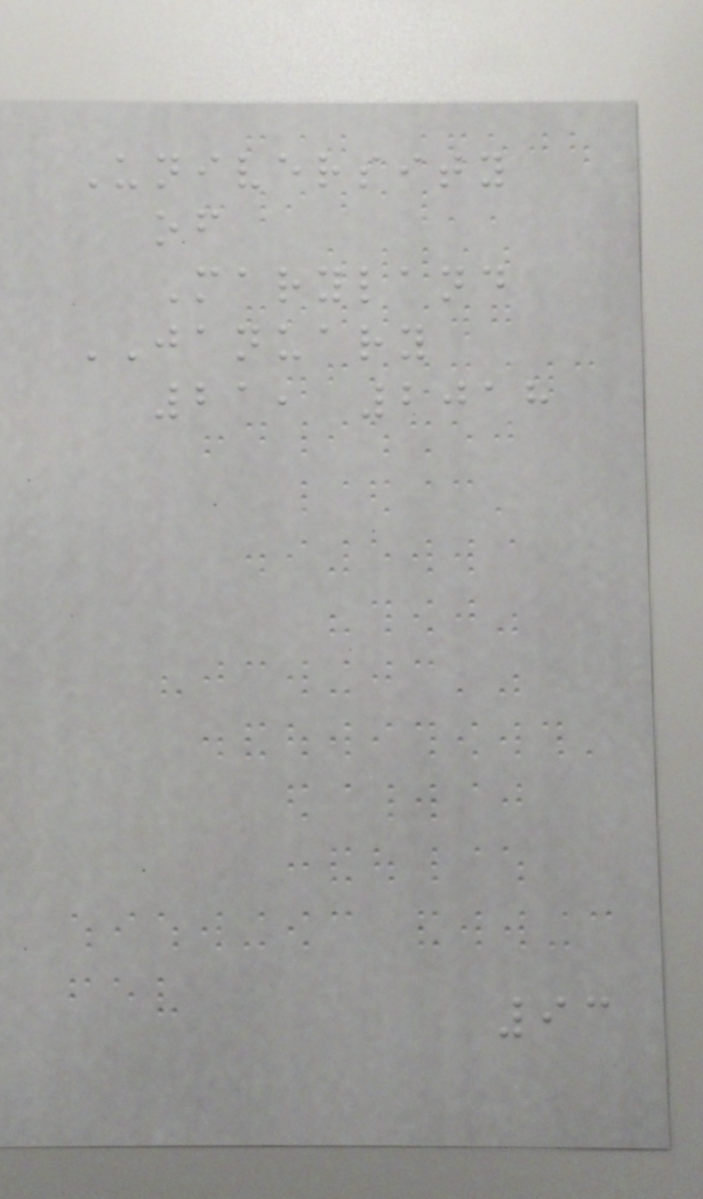University
of
Maryland
JANUARY
21, 2018
93
